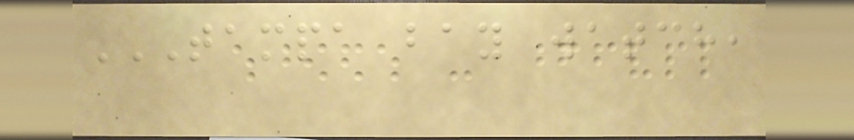TAMPA BAY WATCH,
